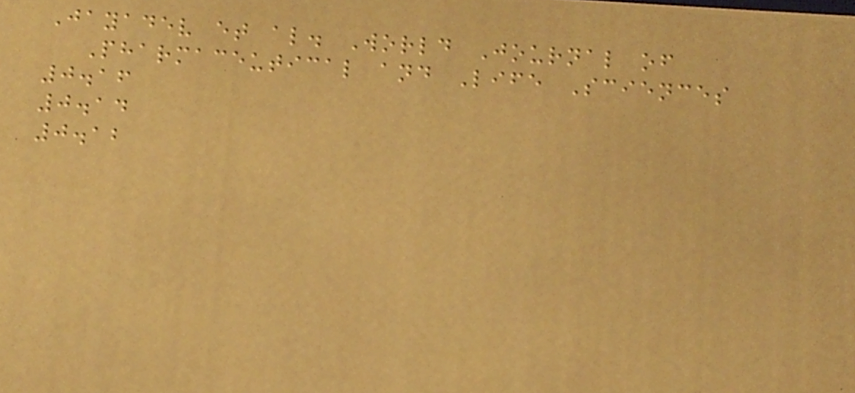Jayadev et al. World Journal of
Pharmaceutical and Life Sciences
0.16
0.14
0.12
